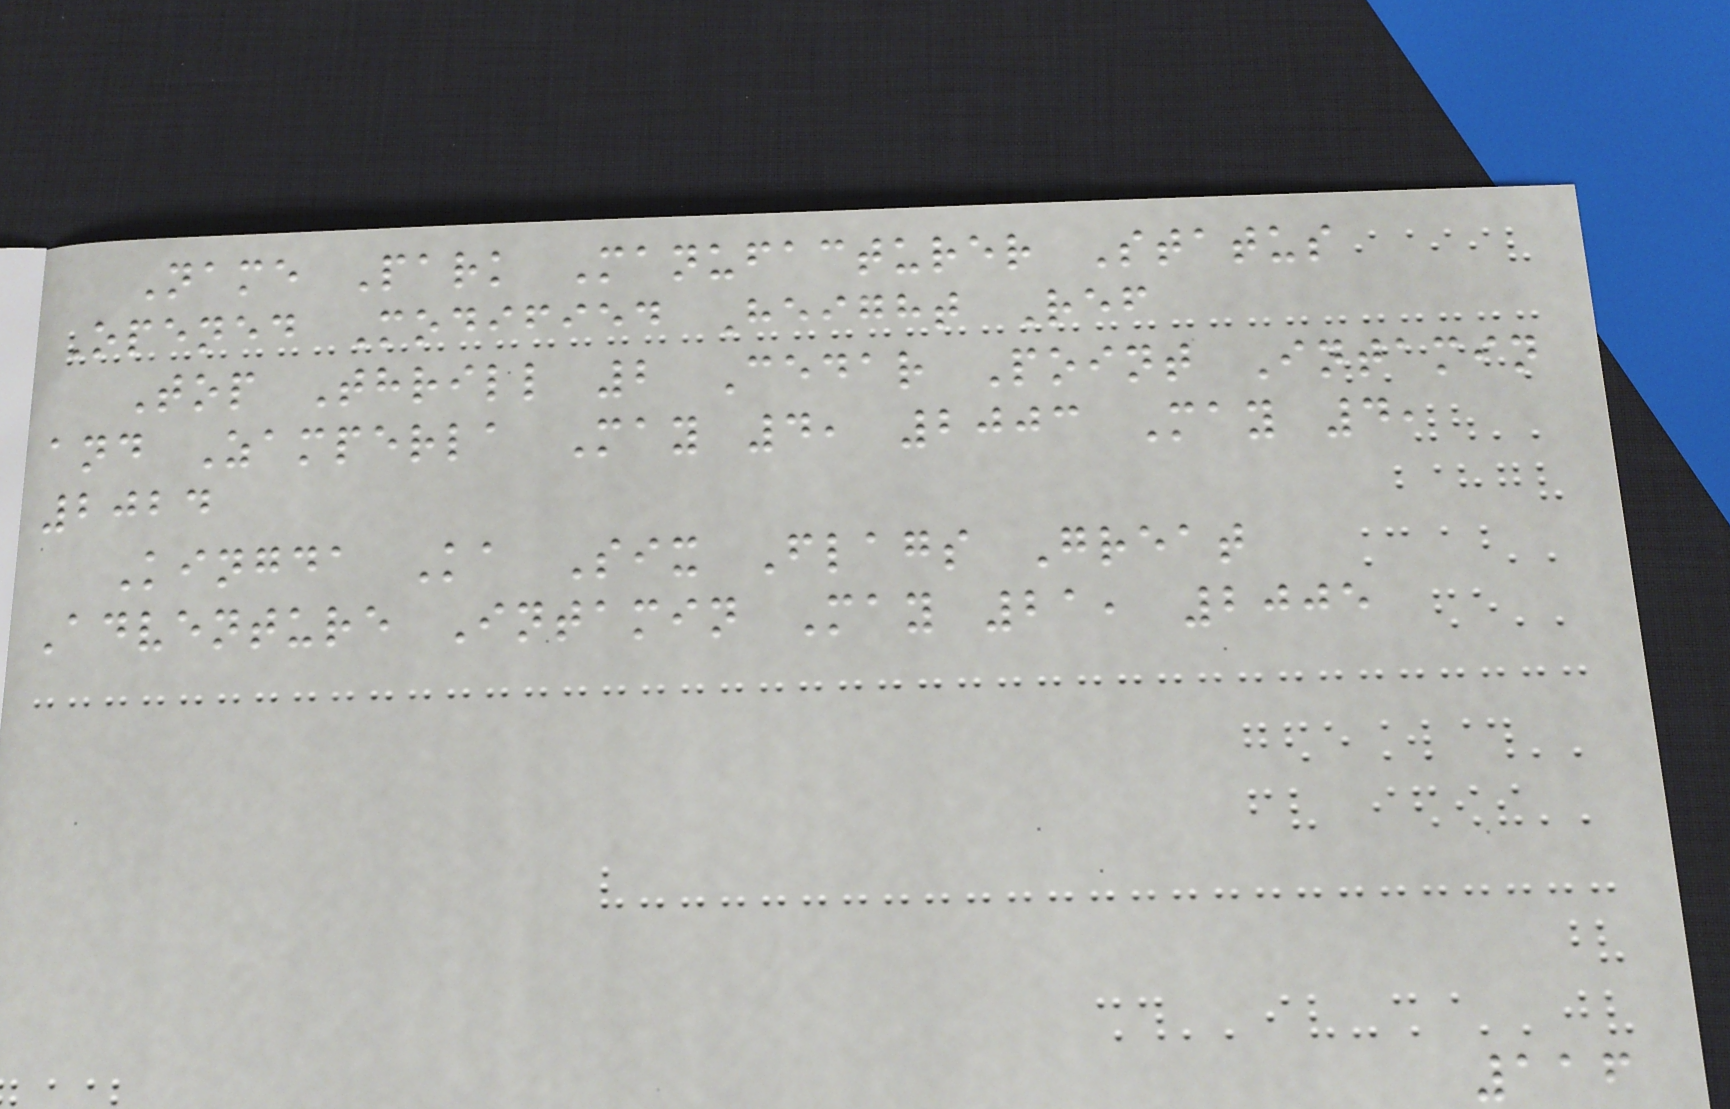Name Park Manufacturer Status
Opened Modified Height Ref
Top Thrill 2 Cedar Point Intamin
and Zamperla May 4, 2003 May 4,
2024
Kingda Ka Six Flags Great
Adventure Intamin May 21, 2005
116
